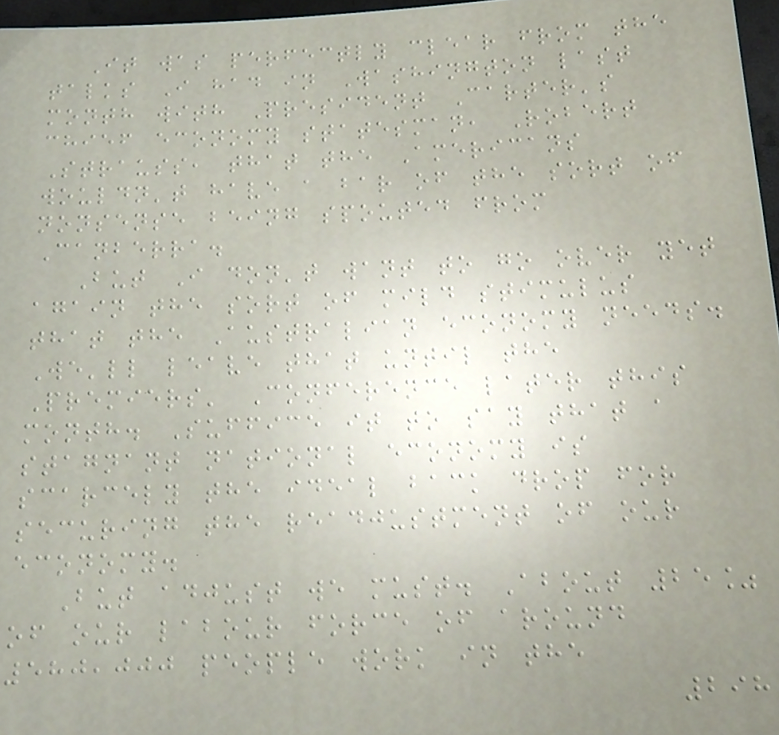It was perfectly clear from the
talks I had in Washington last
month with President Carter's
chief economy statesman, Robert
Strauss, that the Americans
wouldn't have a bar of the sort of
nonsense being spouted from
Canberra.
But I don't want to go over yet
again the sort of mild stimulus
that the Australian economy needs.
We'll leave that until the
Premiers' Conference later this
month. Suffice it to say that a
stagnant national economy is
scarcely the ideal back drop for
securing the readjustment of our
economy.
But adjust we must. About 25%
of our labour force of around
580,000 people work in the
298
